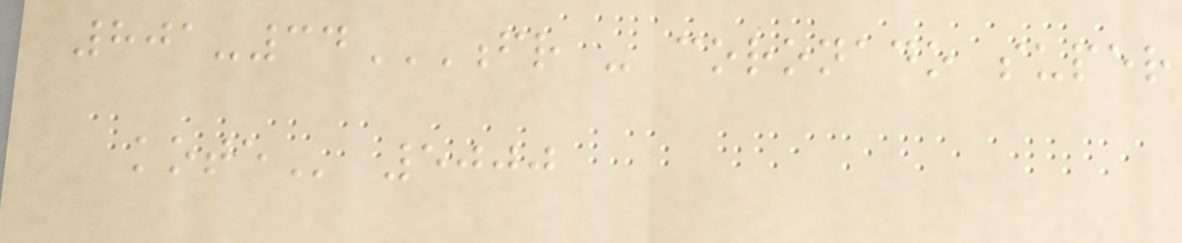801-34FR - CORONADO SUPER
KOTE 5000
